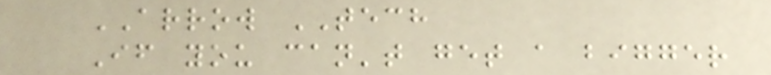ARROW TECH
If you can't get a bigger
